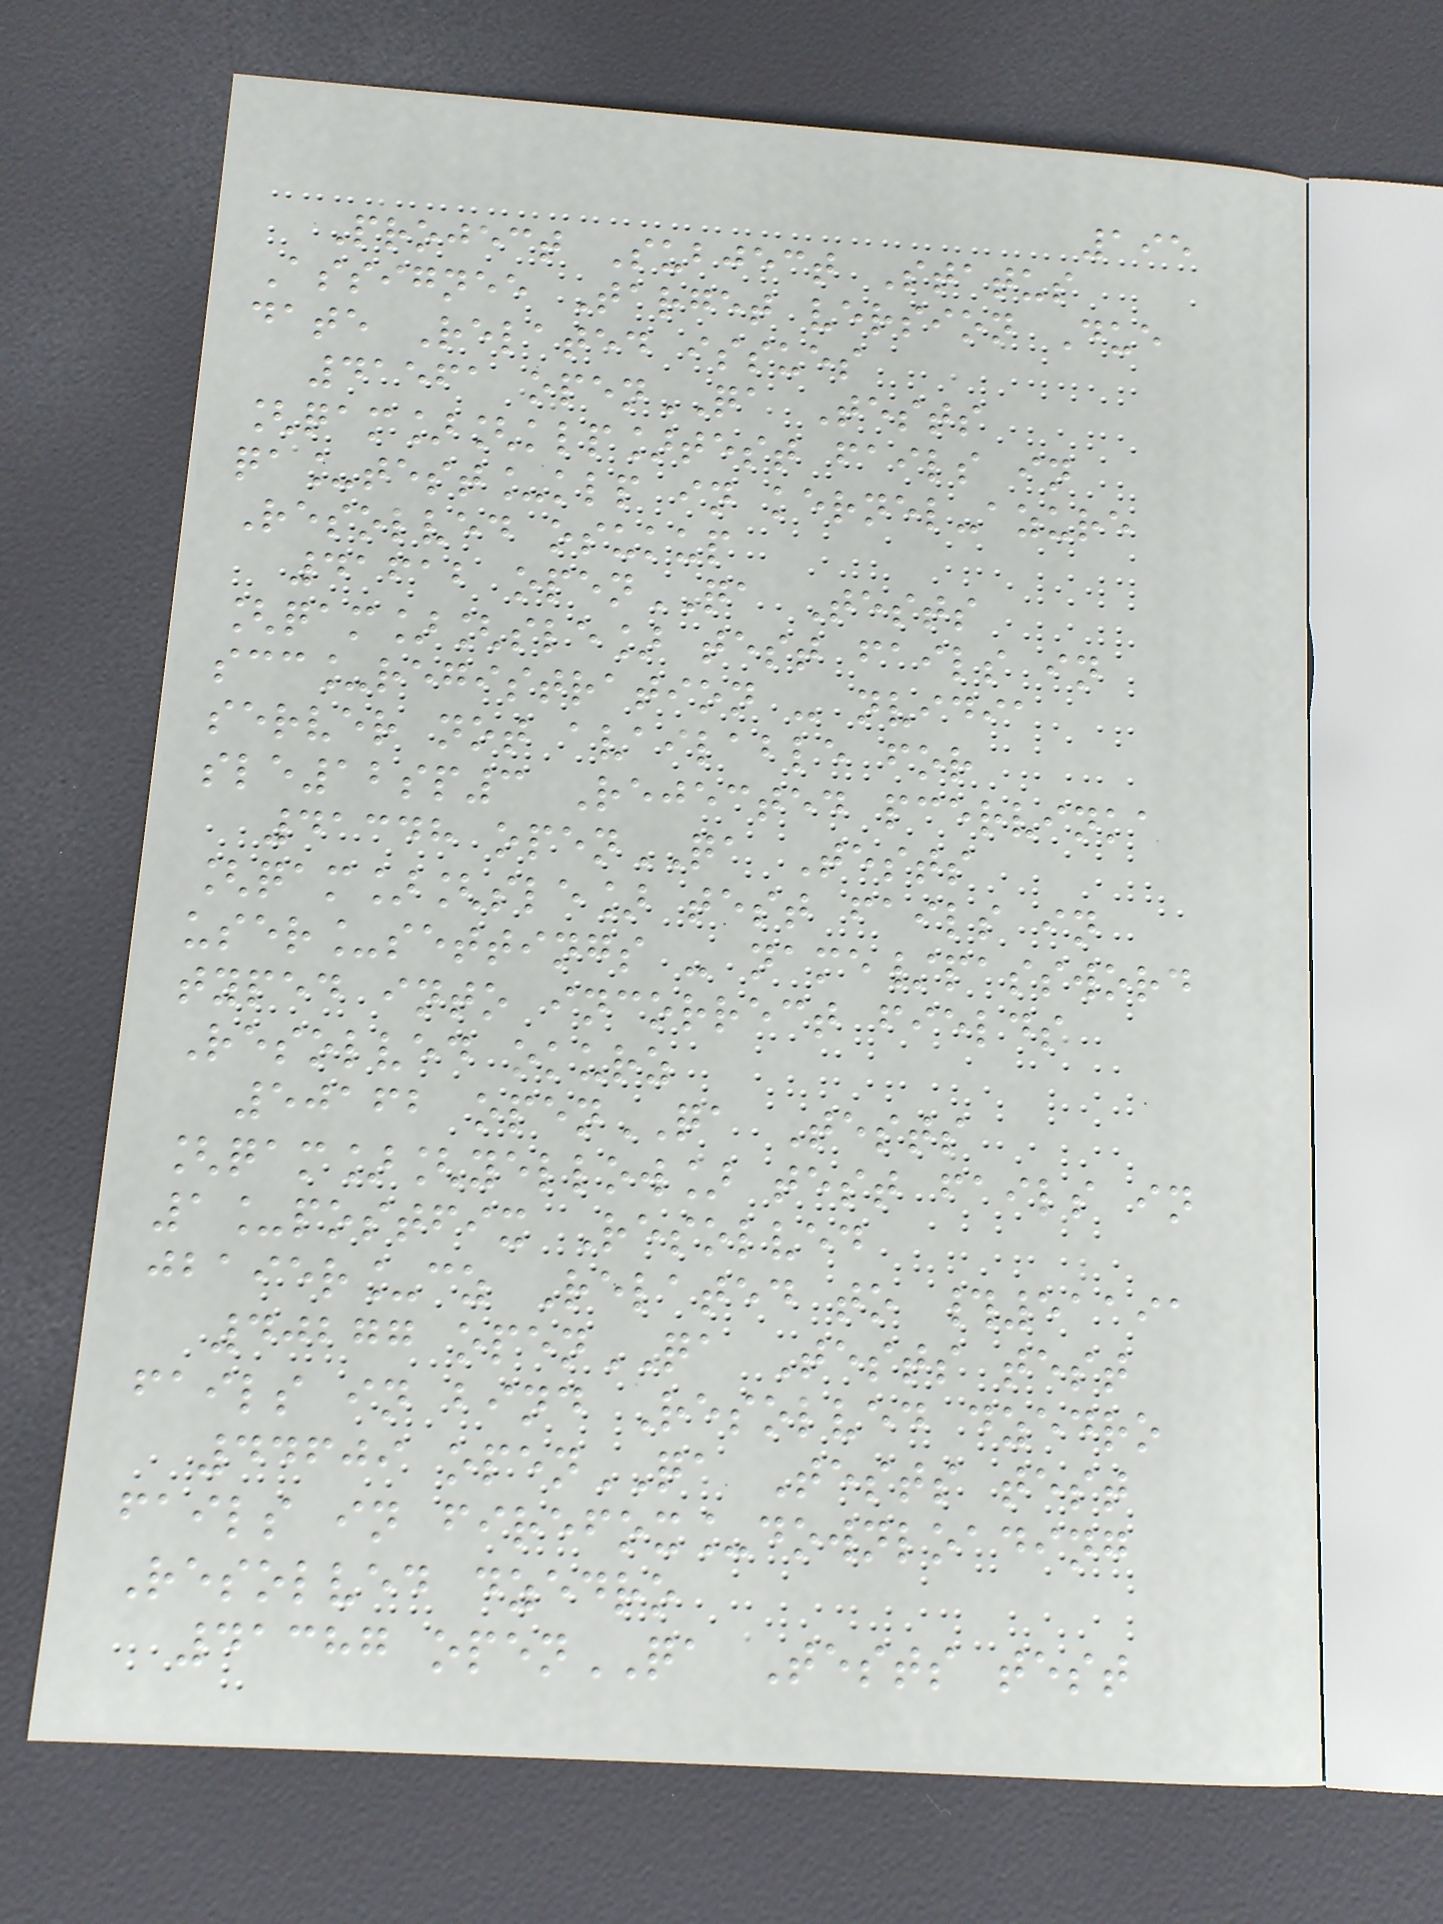195
Project Subject Status
Assignee Target version Due
date Related issues
41561 openQA Tests
[qam][klp]test fails in
qa_test_klp in kernel-azure
Resolved osukup
41612 openQA Tests
[qam][sle] test fails in
scc_registration - nvidia
server not available for
sle12sp3 Rejected pcervinka
41348 openQA Tests
[qam][sle] test fails in
user_settings - name/password
typed into incorrect fields
Resolved okurz
50162 openQA Tests
[qam][yellow] test fails in
1_postfix Resolved
jbaier_cz Related to #51191
40277 openQA Tests test
fails in bind Resolved dzedro
44609 openQA Tests test
fails in firefox_downloading
Resolved dzedro
41387 openQA Tests test
